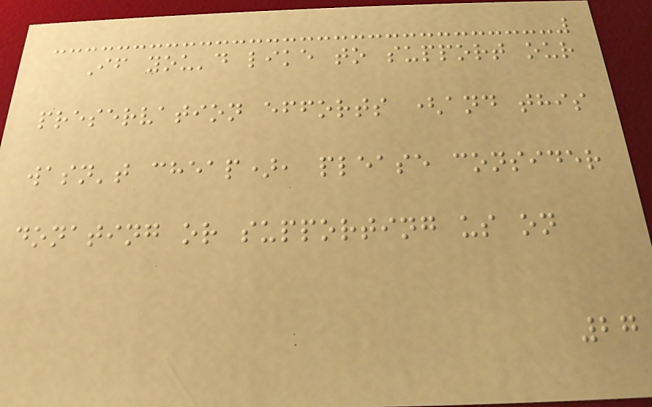If you'd like to support our
preservation efforts (and this
wasn't cheap), please consider
donating or supporting us on
27
